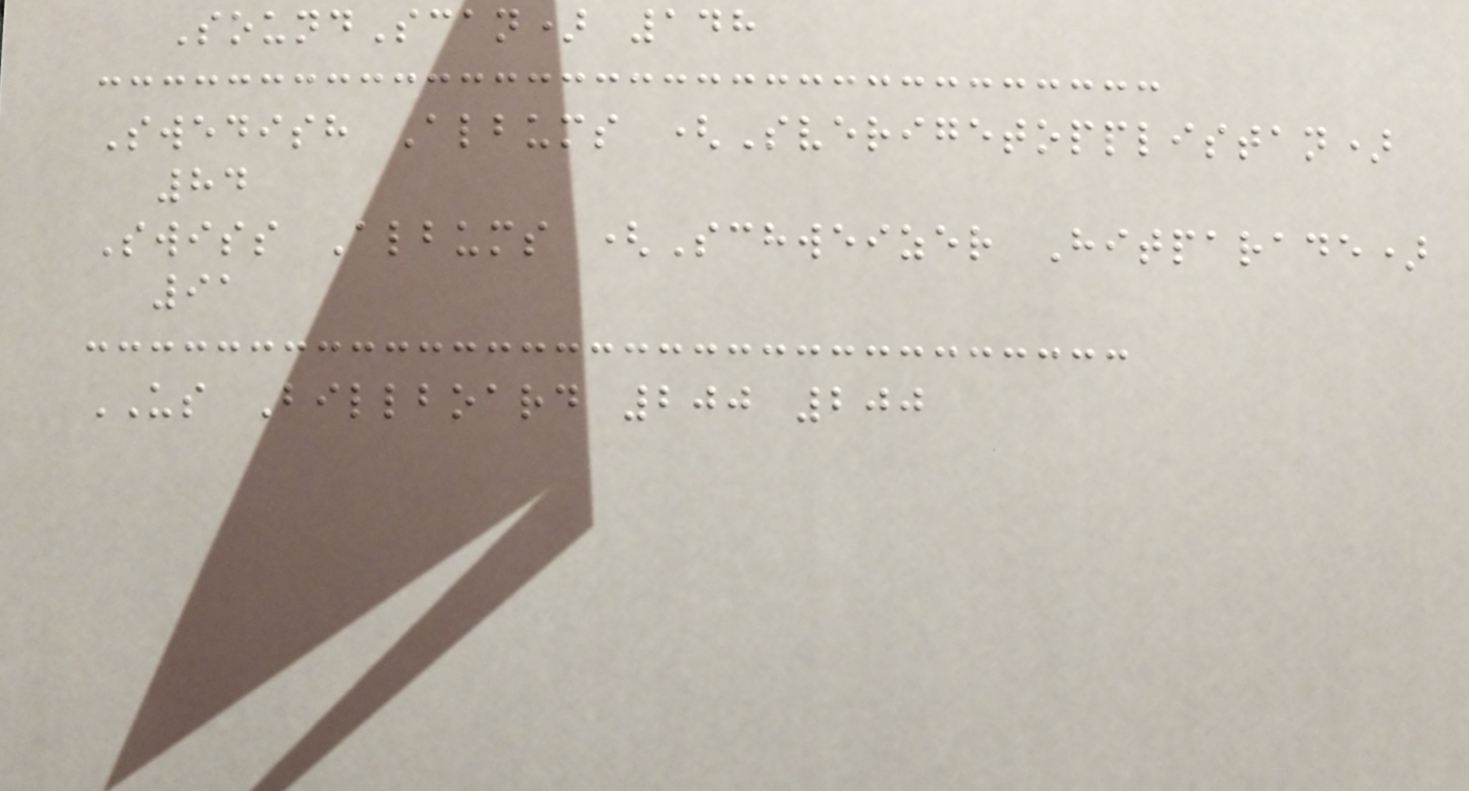SoundScan) 148
Swedish Albums (Sverigetopplistan)
84
Swiss Albums (Schweizer Hitparade)
91
US Billboard 200 200
